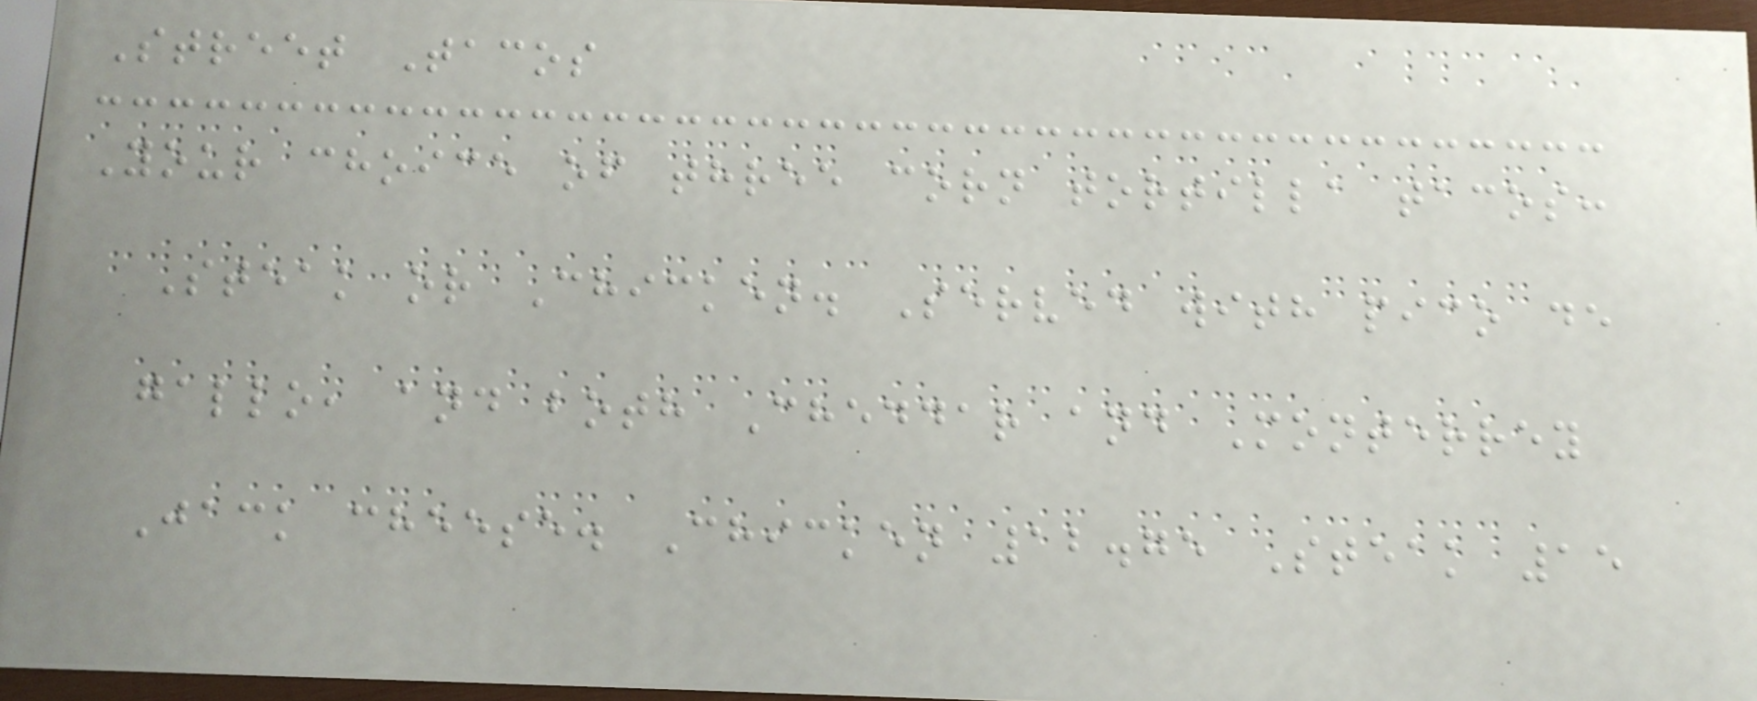Street Tacos
Your choice of three corn tortilla tacos:
Steak or Chicken. Served with pico de
gallo, and both Cheddar and Monterrey
Jack cheese. Chicken 12.75 Steak 15
